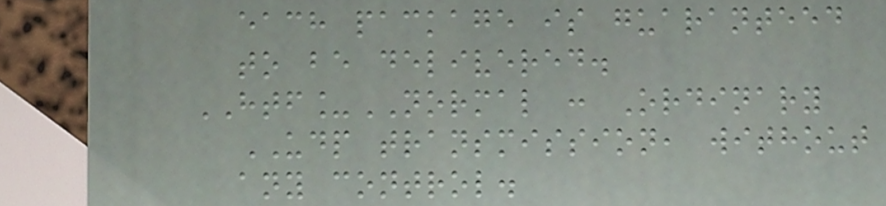each package is guaranteed
to be delivered.
HTF_NORMAL : Ordinary
UDP transmission, without
any control.
